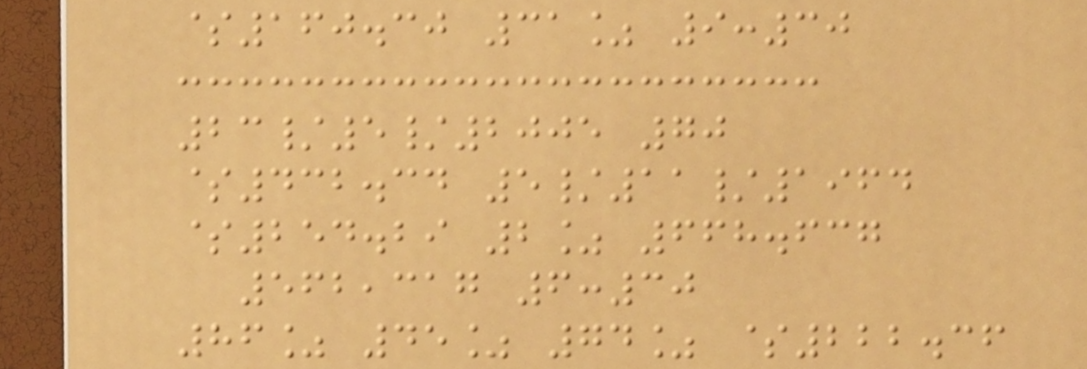$160.30 31% 9:30
23/5/2005 70
$432.34 5/11/1964
$254.29 2% 668.637
562,317 6:30
86% 45% 74% $222.36
